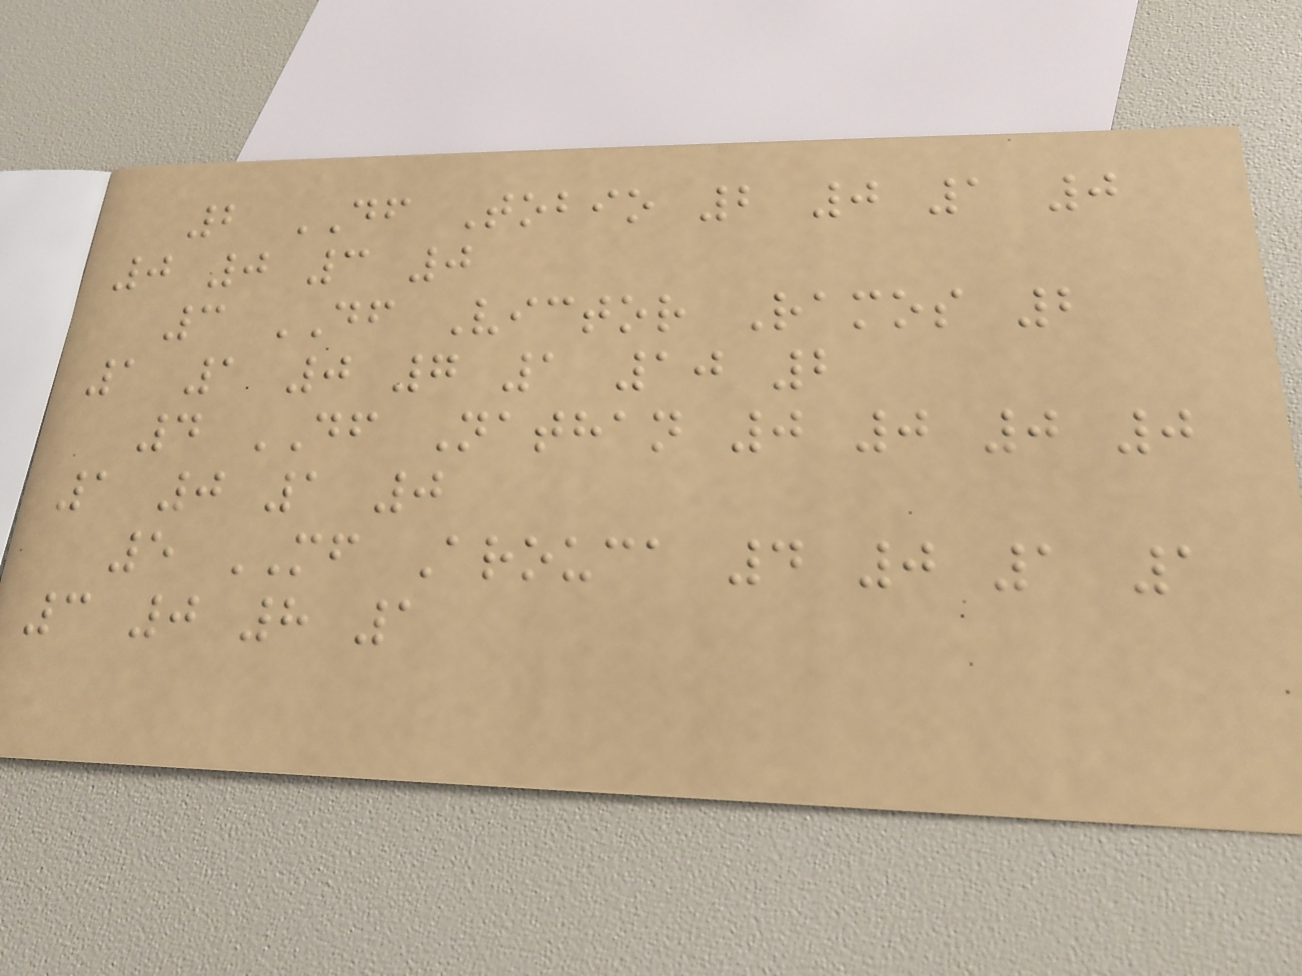2 DF Tobio 2 0 1 0
0 0 3 0
3 DF Victor Ramos 2
1 1 0 7 1 10 2
4 DF Nathan 0 0 0 0
1 0 1 0
5 MF Arouca 4 0 1 1
3 0 8 1
